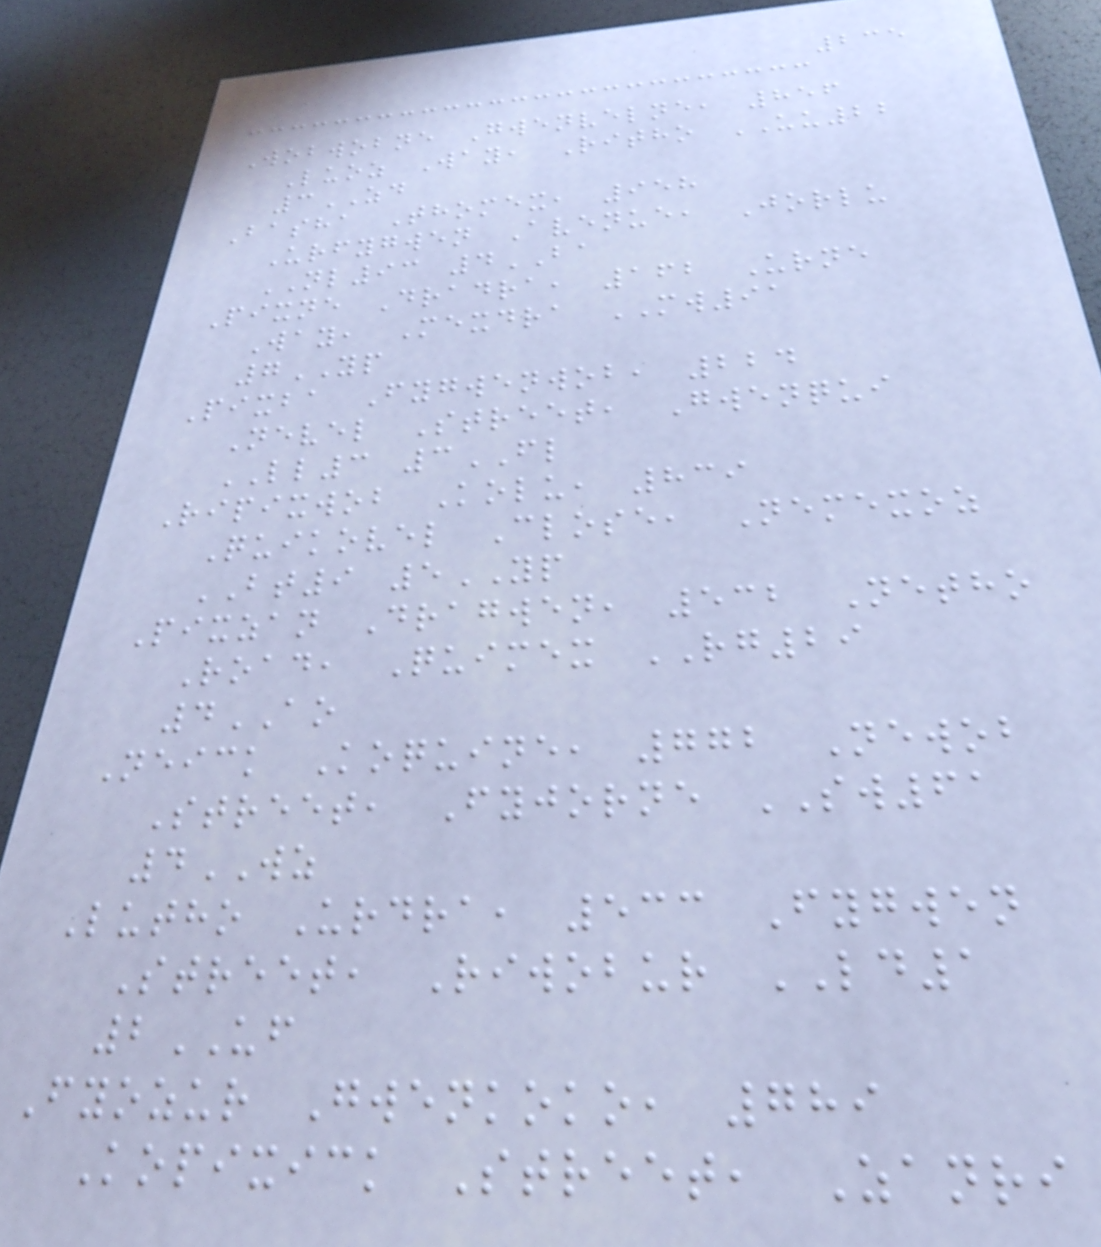235
Wobwobne Gwenvelne, 856
Luoz Way, Ritho UU22
3ZD
Basha Thomex, 958
Urfygwen Avenue, Jorlu
NL93 4BA
Pixne Dradra, 162 Urne
Way, Mexdra MW91
7YP
Pixba Fygwenwob, 224
Nevel Street, Gwenqui
LL3 3FL
Ripixwob Kolu, 839
Quikovel Close, Nemexoz
BT9 5YP
Pixzan Dragwen, 532 Netho
Road, Quimex RG29
4AO
Neick Koquine, 772 Newob
Street, Fyjorne SW61
4WZ
Lutho Urdra, 533 Fygwen
Street, Riwobur LD1
2UF
Fyozur Gwenkoko, 789
Kopixick Street, Zanri
